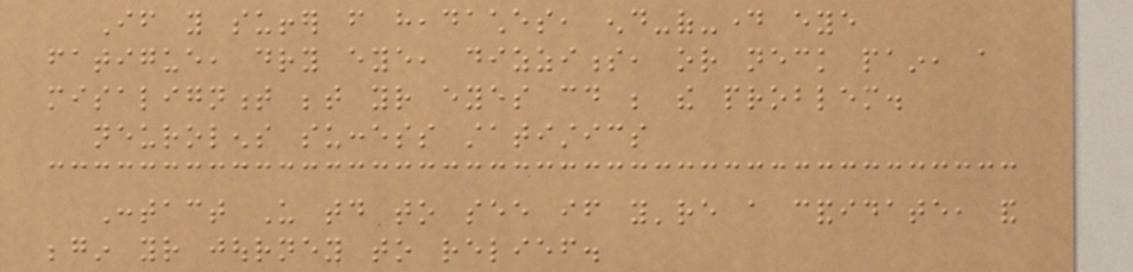If you suffer from headaches, end-of-day eye
fatigue, dry eye, dizziness, or neck pain, a
misalignment between your eyes could be the problem.
neurolens success statistics
Contact Us today to see if you're a candidate, and
begin your journey to relief.
